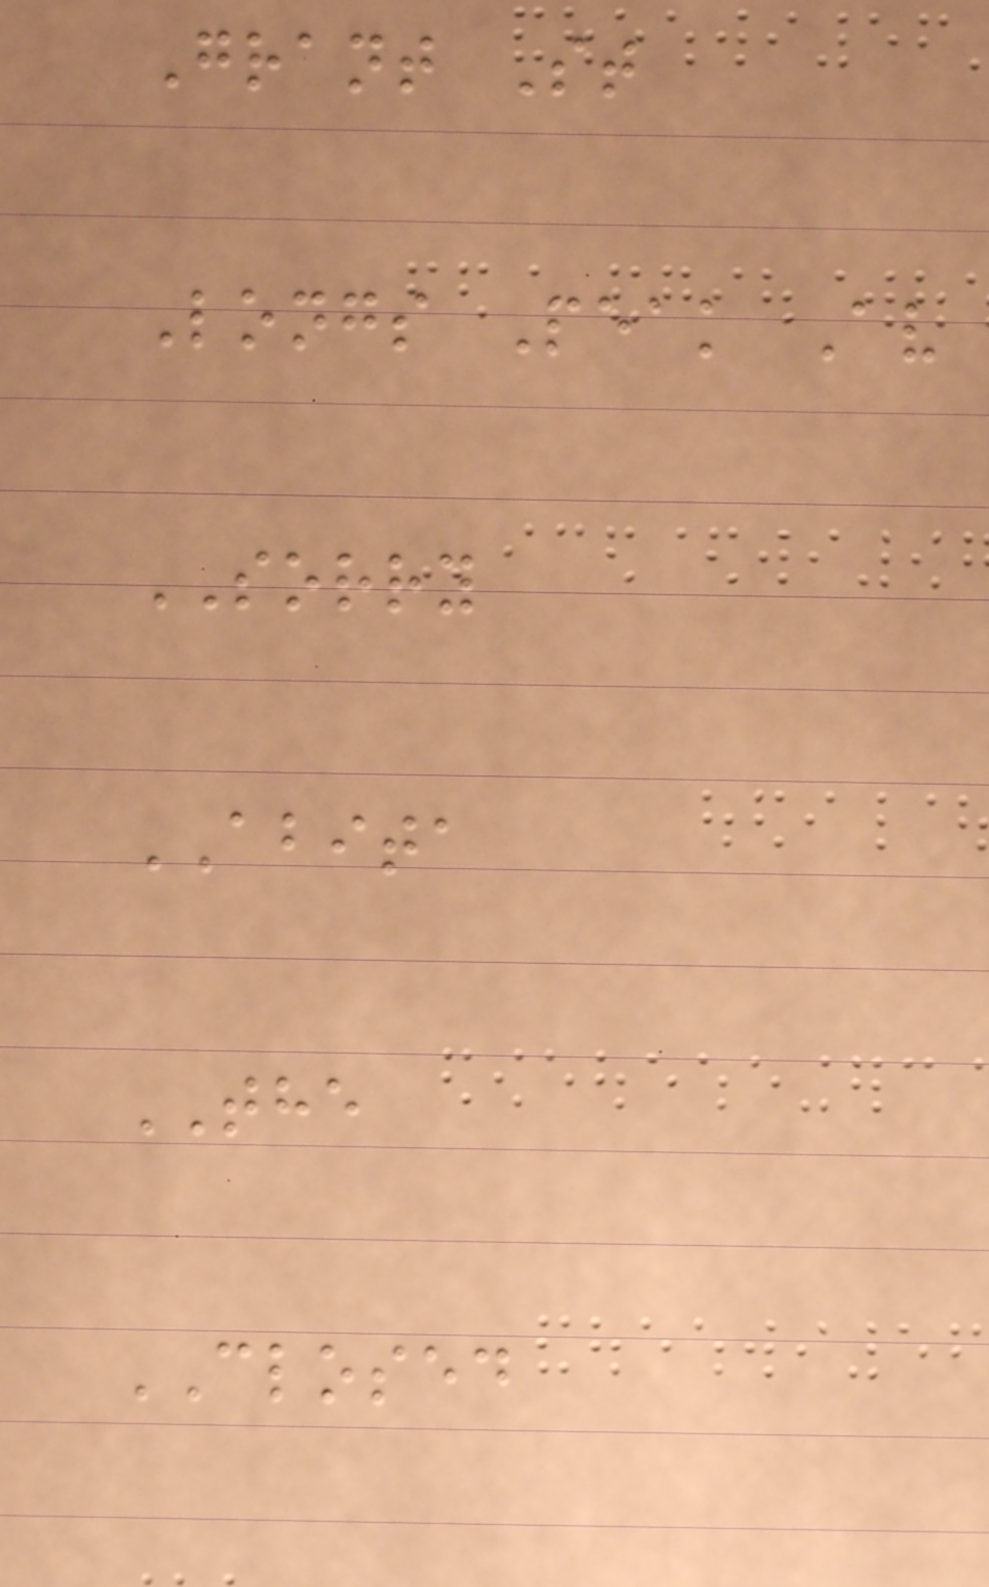Grant St
Longs Peak Av
SORRY
ABITA
THE
CLOSED
